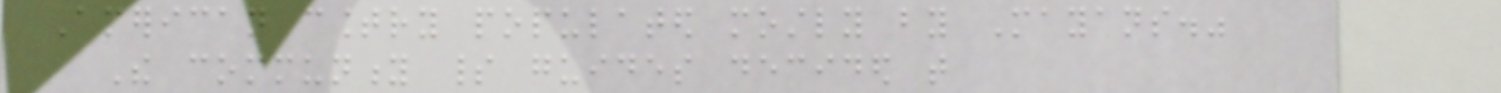American country populated mostly by Mayans."
The community spirit guides decided that
